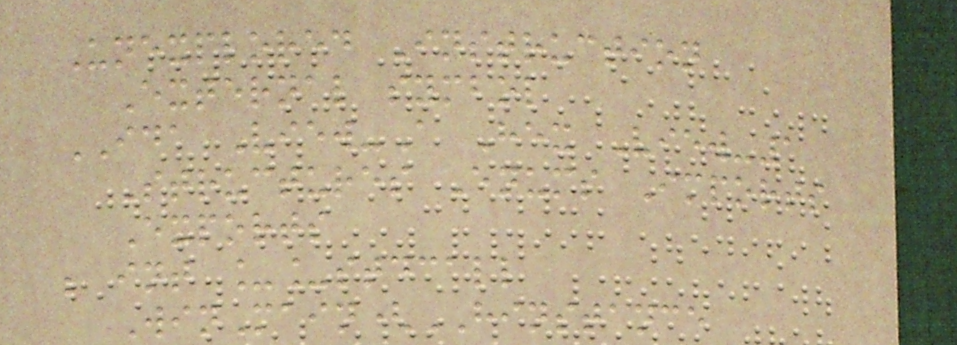Unexplored Instruction
External symbol
IDA View-A Hex View-1
Structures Enums Imports
Exports
; int __stdcall
WinMain(HINSTANCE
